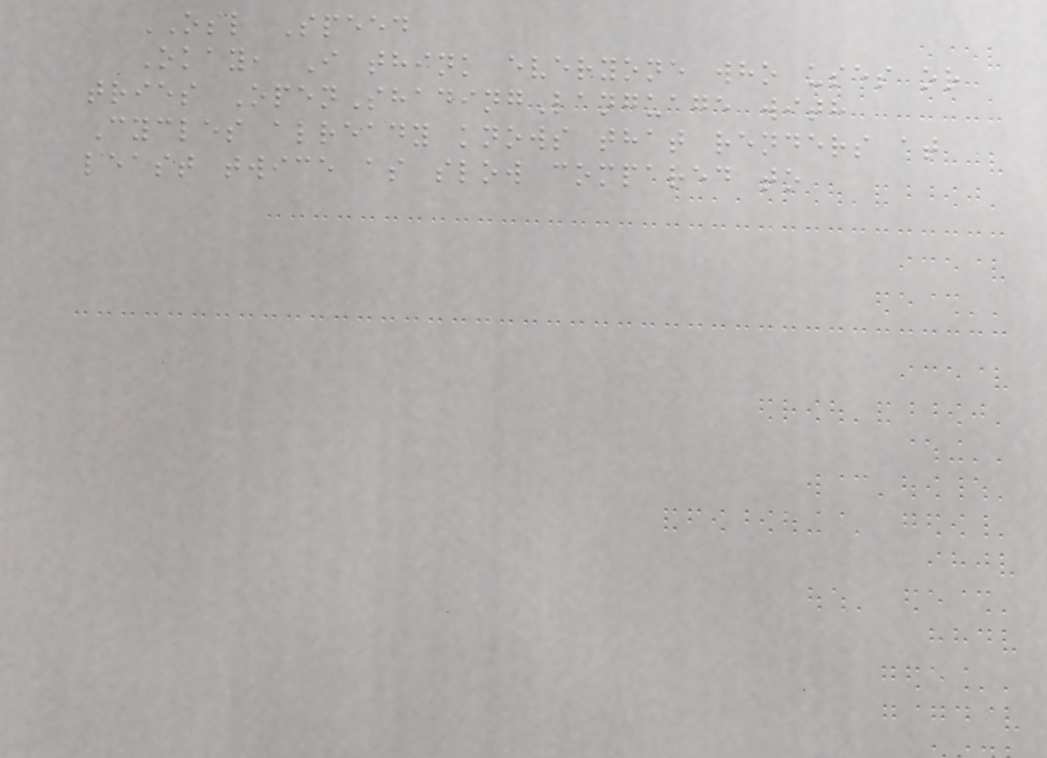OSL Speed
Okay, I think everyone who uses or
tries OpenShadingLanguage with
Cycles already knows that renders at
least twice as slow compared to
